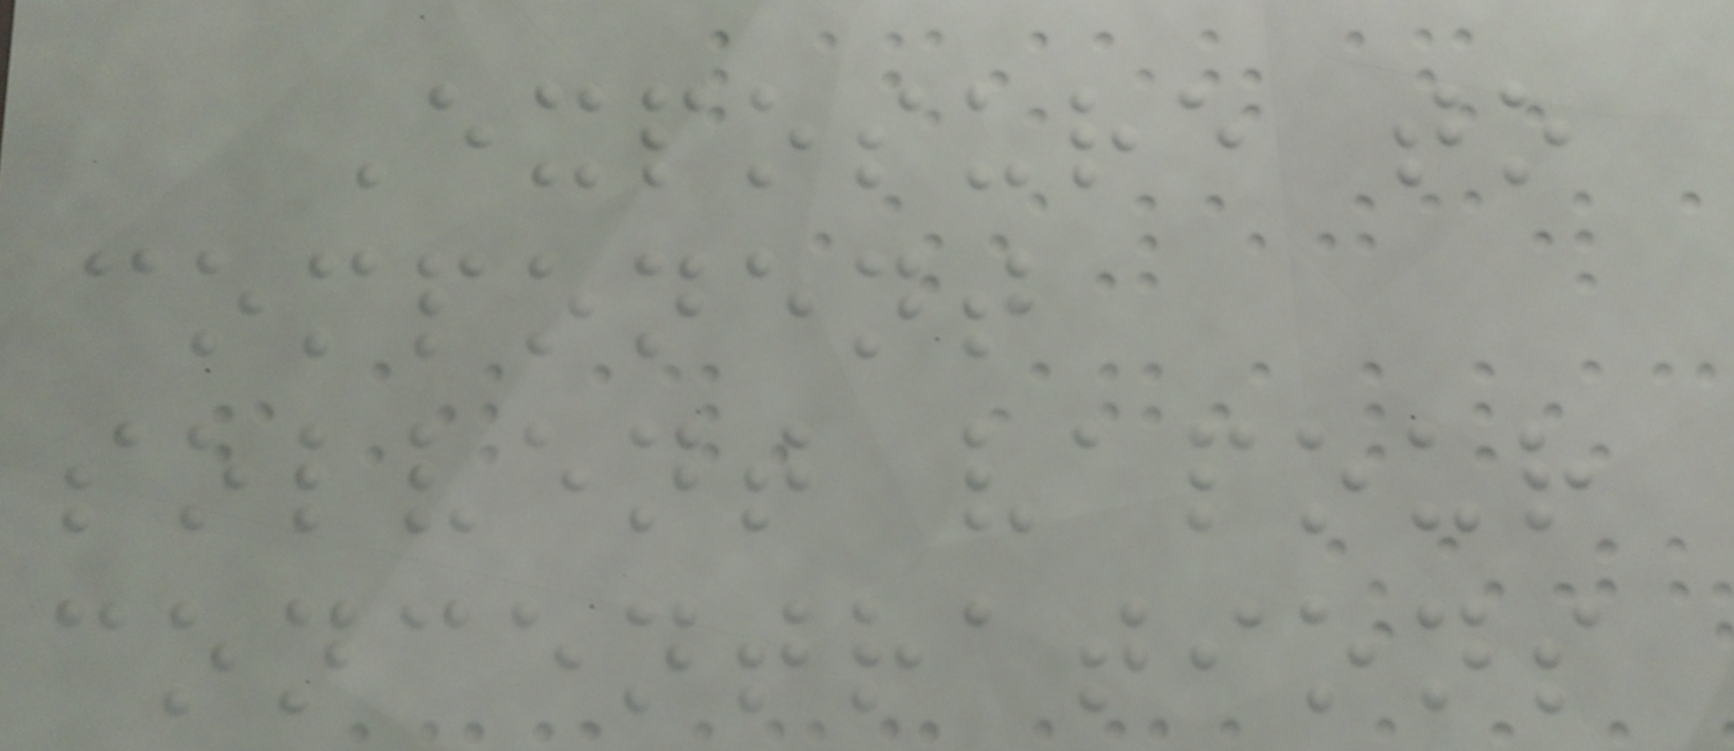Exposure to
component
solvent vapour
concentrations
